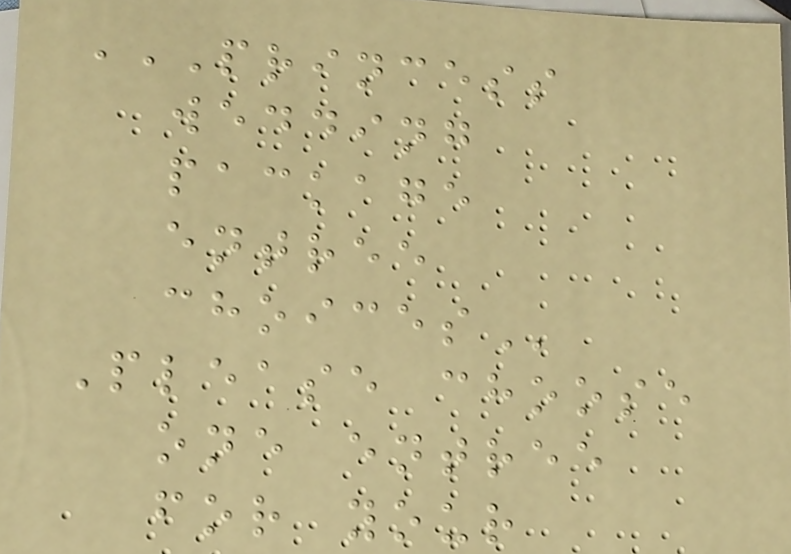PRINCESS
WEDDING
PACKAGE
ENTREE
CHOICES
Please choose
one entree
for your
